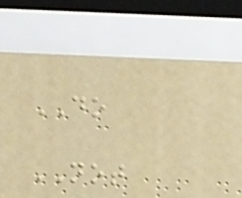DO
NOT
